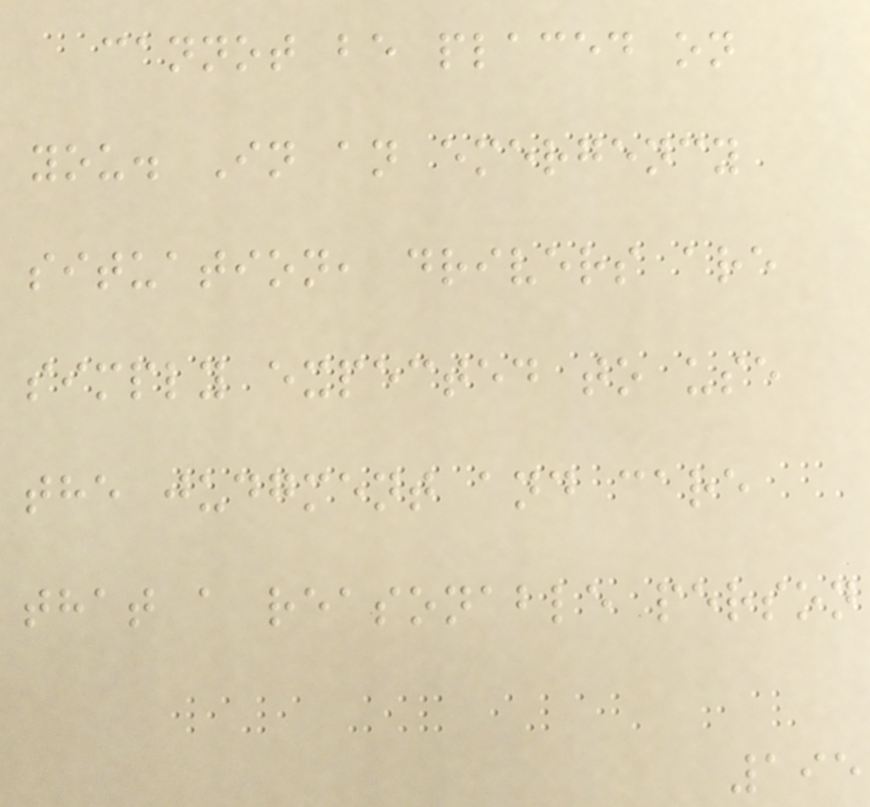cannot be placed on
you. In an emergency
situation, drivers are
simply expected to use
the judgment and care
that a reasonable person
195
